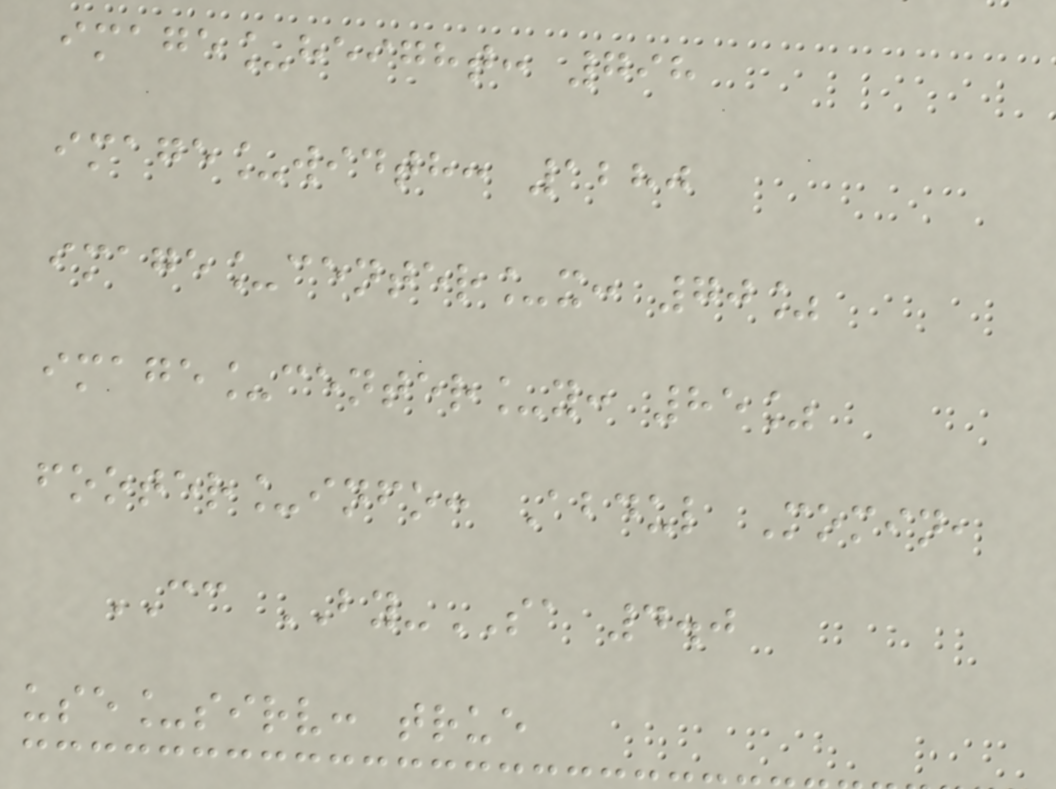image_height: 798
image_width: 1280
image_center_x: 70%
image_center_y: 85%
footer_info: Abdul Momin,
CC BY-SA 4.0
use_sirv: true
